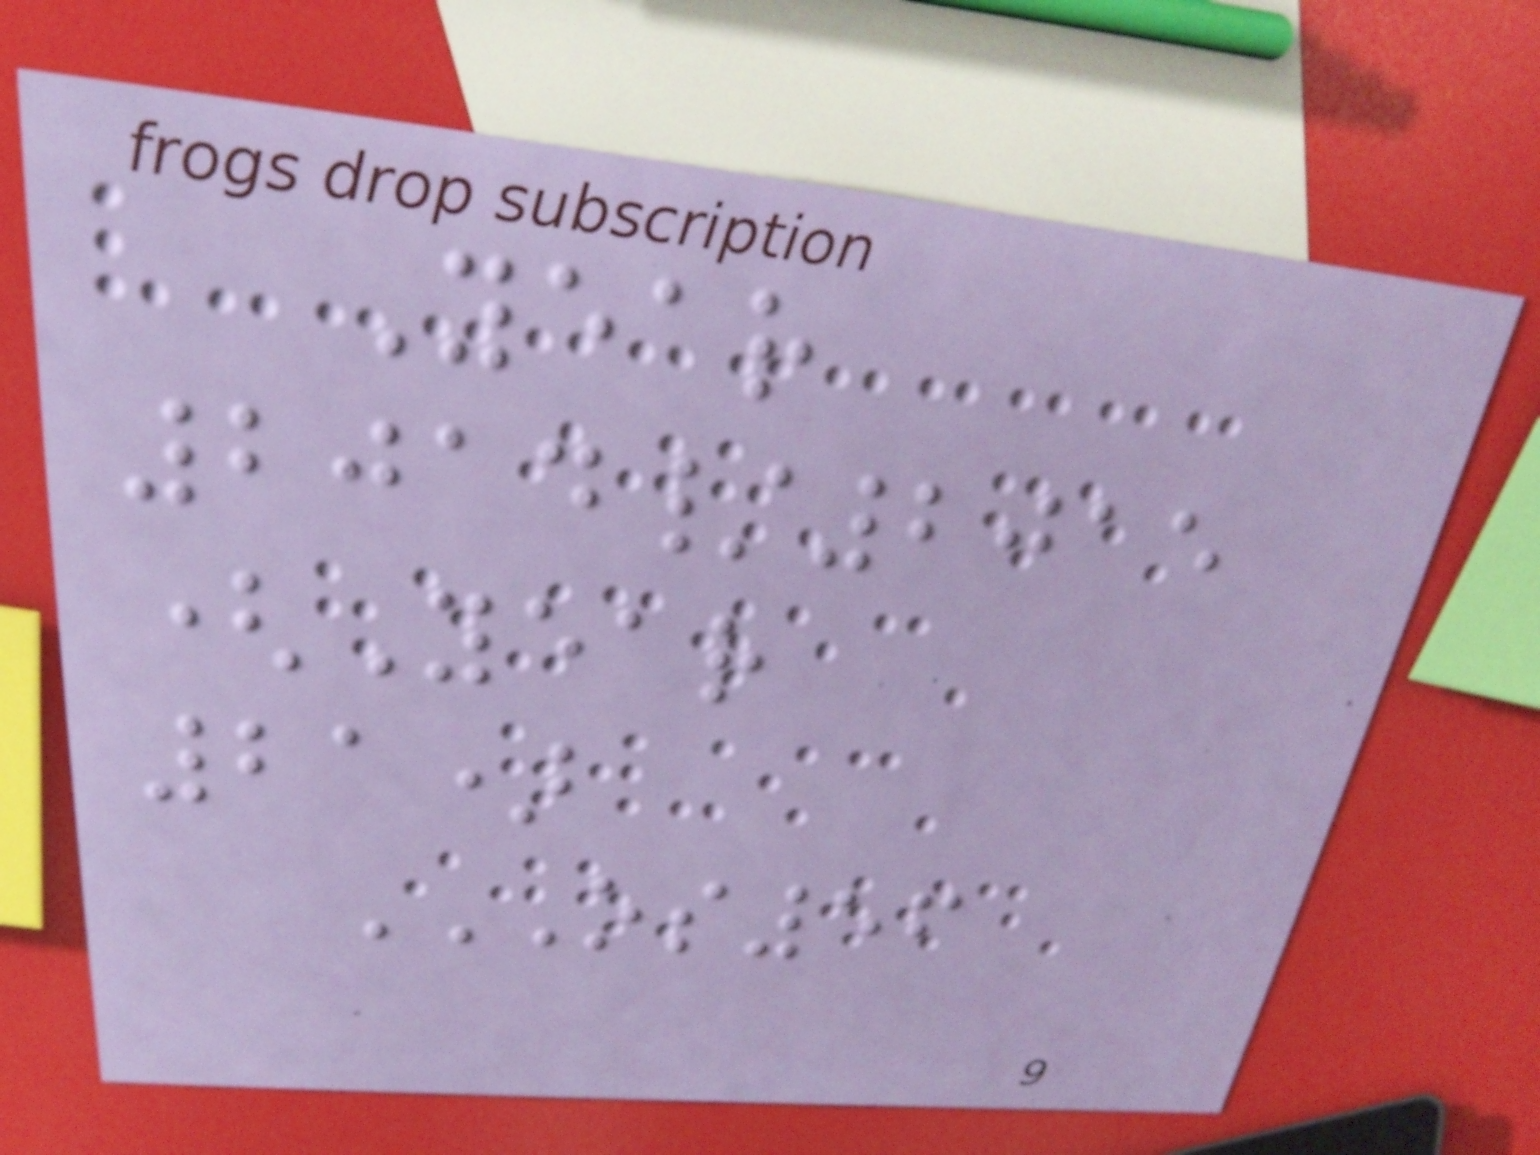Year
2014/2015
(Year
21)
OS56
